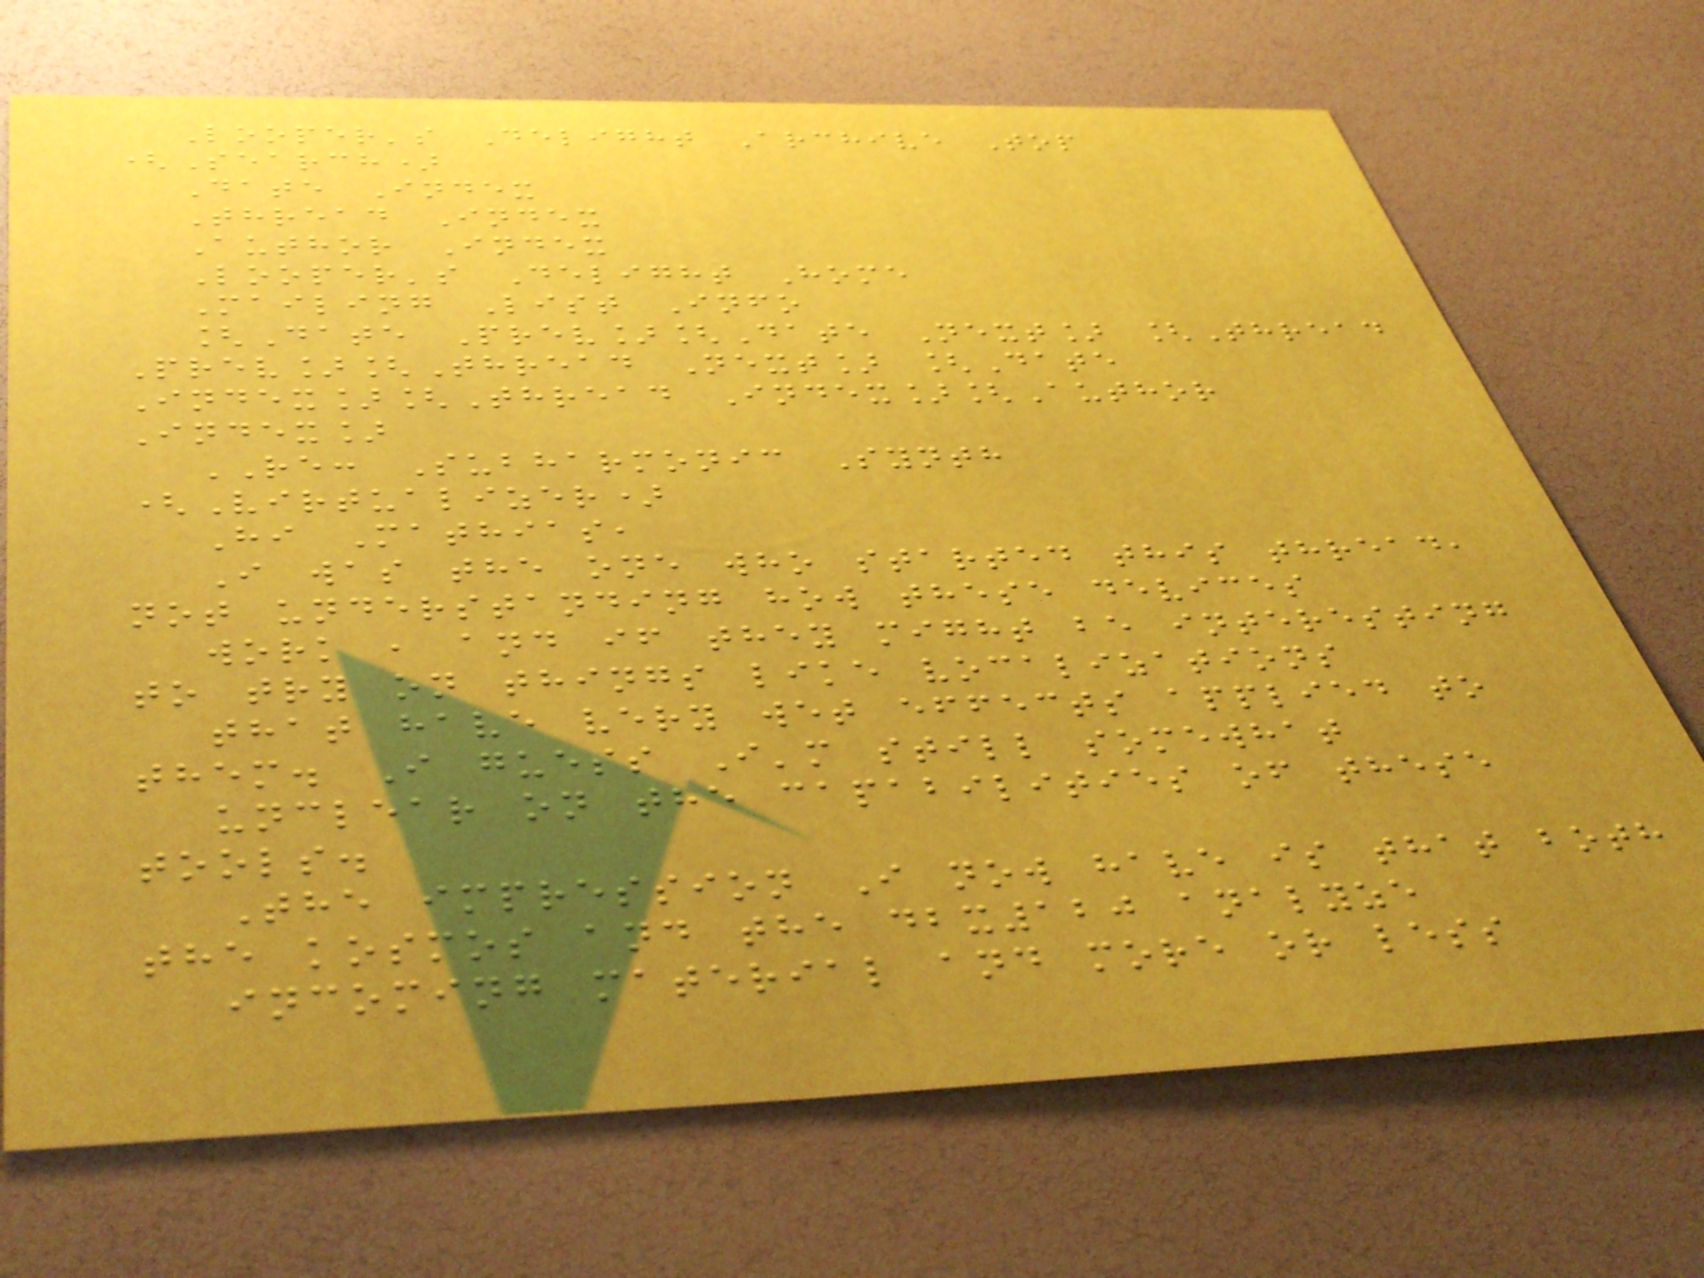Looper's Delight Archive Top
(Search)
Date Index
Thread Index
Author Index
Looper's Delight Home
Mailing List Info
[Date Prev][Date Next] [Thread
Prev][Thread Next] [Date
Index][Thread Index][Author
Index]
RE: Subharmonic Synth
(Virtualizer)
Hi Mathias,
I was the one who started this thread,
not understanding how these devices
work , and if they might be interesting
to try on things like vocalizations
that have very wet effects applied to
them. I guess I'm still somewhat
unclear on the capabilities of these
tools.
The impression I now have is that both
the kosmos and the dbx120 analyze
incoming material and more or less
